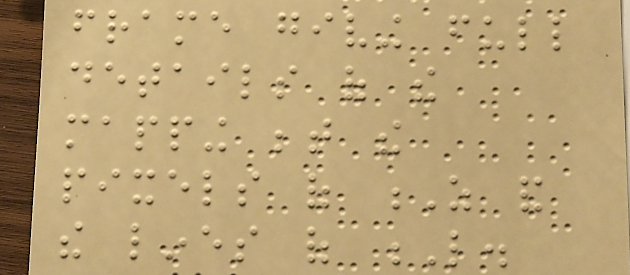frame giving full
details of the
mapping between the
pixels of Z and
the lines of L.
